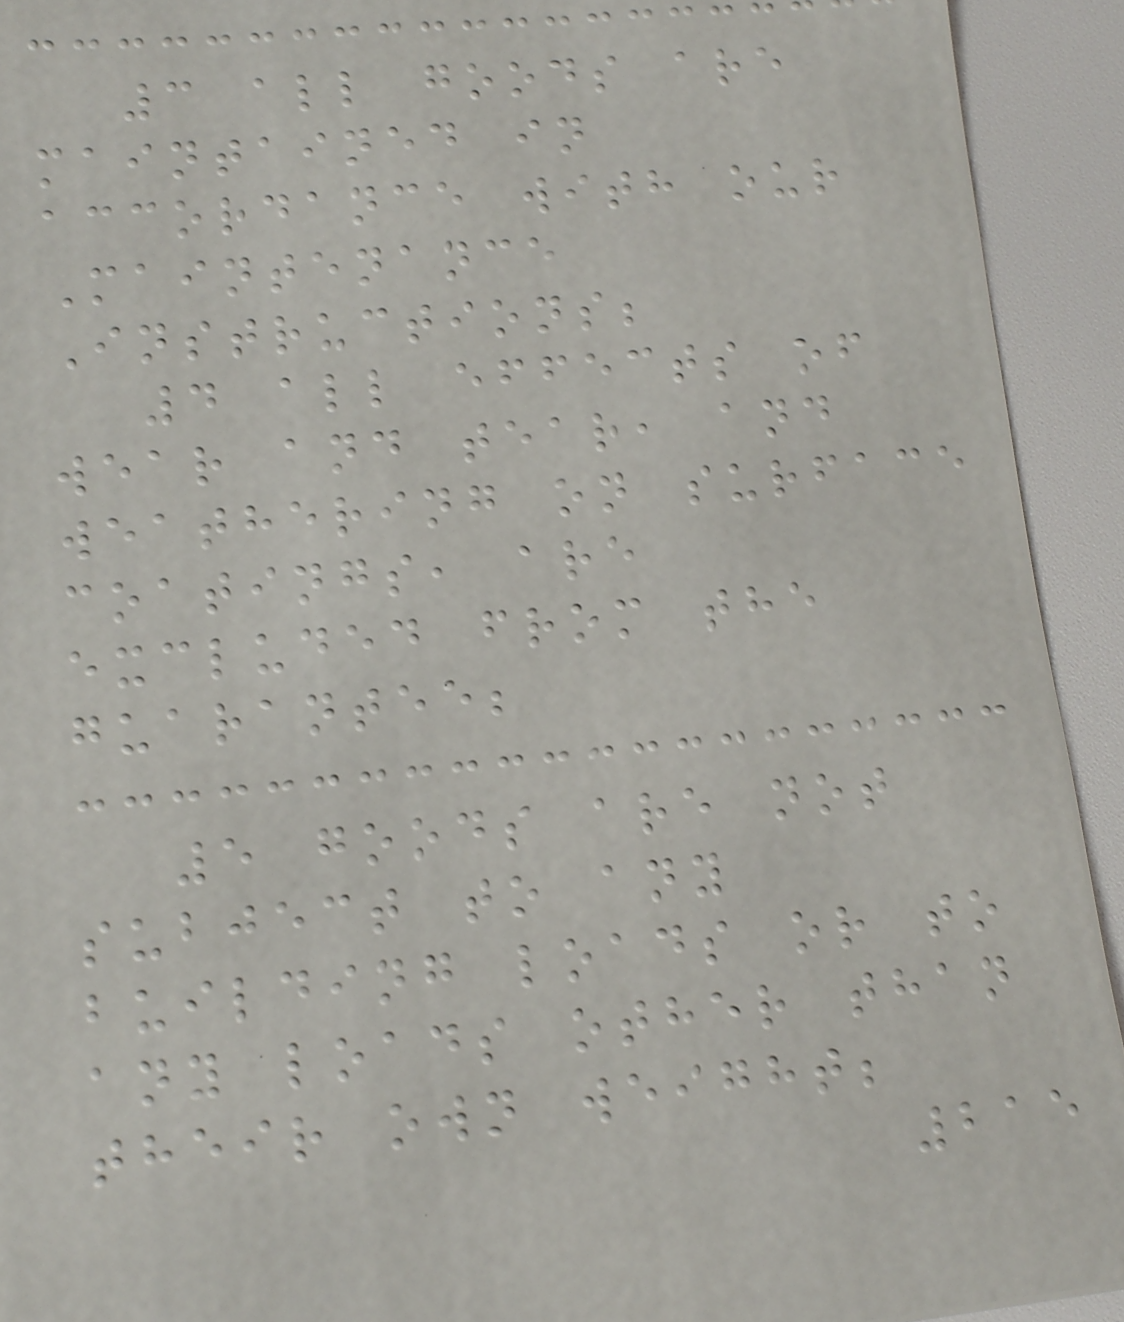3 all goods are
maintained in
accordance with our
Maintenance
Instructions;
4 all effects of
wear and tear, and
weathering on surface
coatings, are
excluded from the
guarantee;
5 goods are not
subject to any
building loads or to
any loads other than
their own weight;
215
